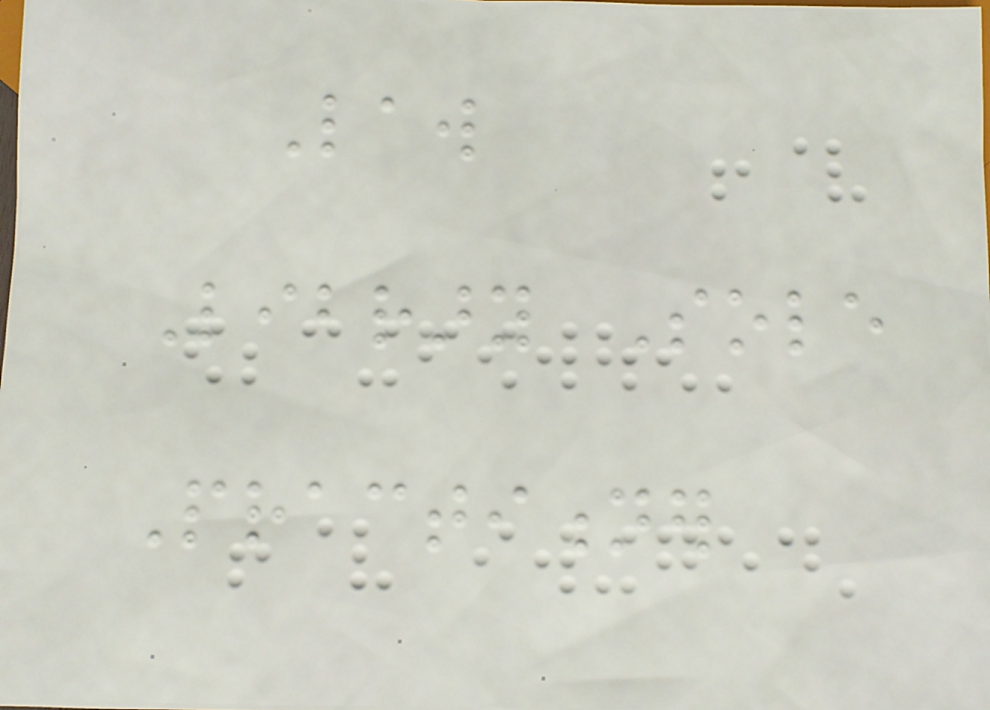Law
Library Sole
Practitioner
